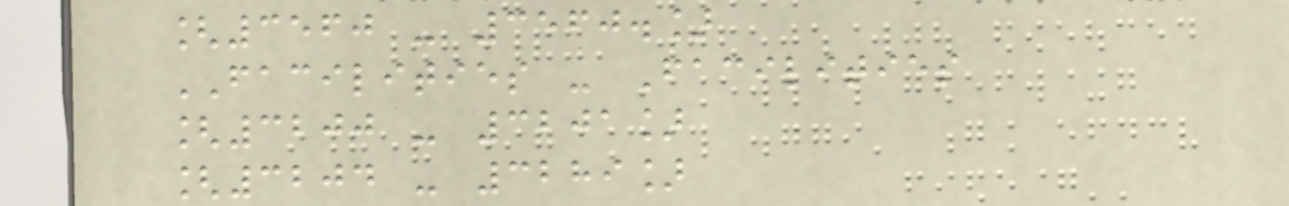[3560 - 3560.]
FACILITIES - Facilities
[3200 - 3201]
[3204 - 3289]
